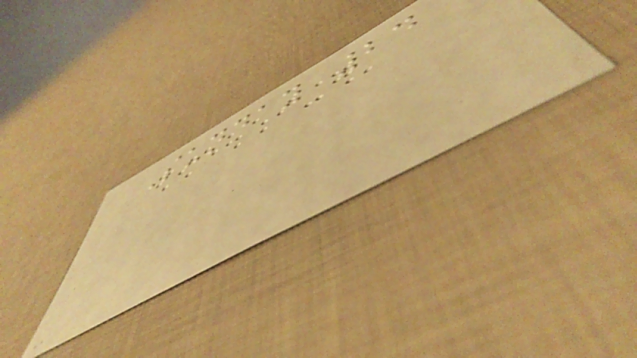Sunday 24
